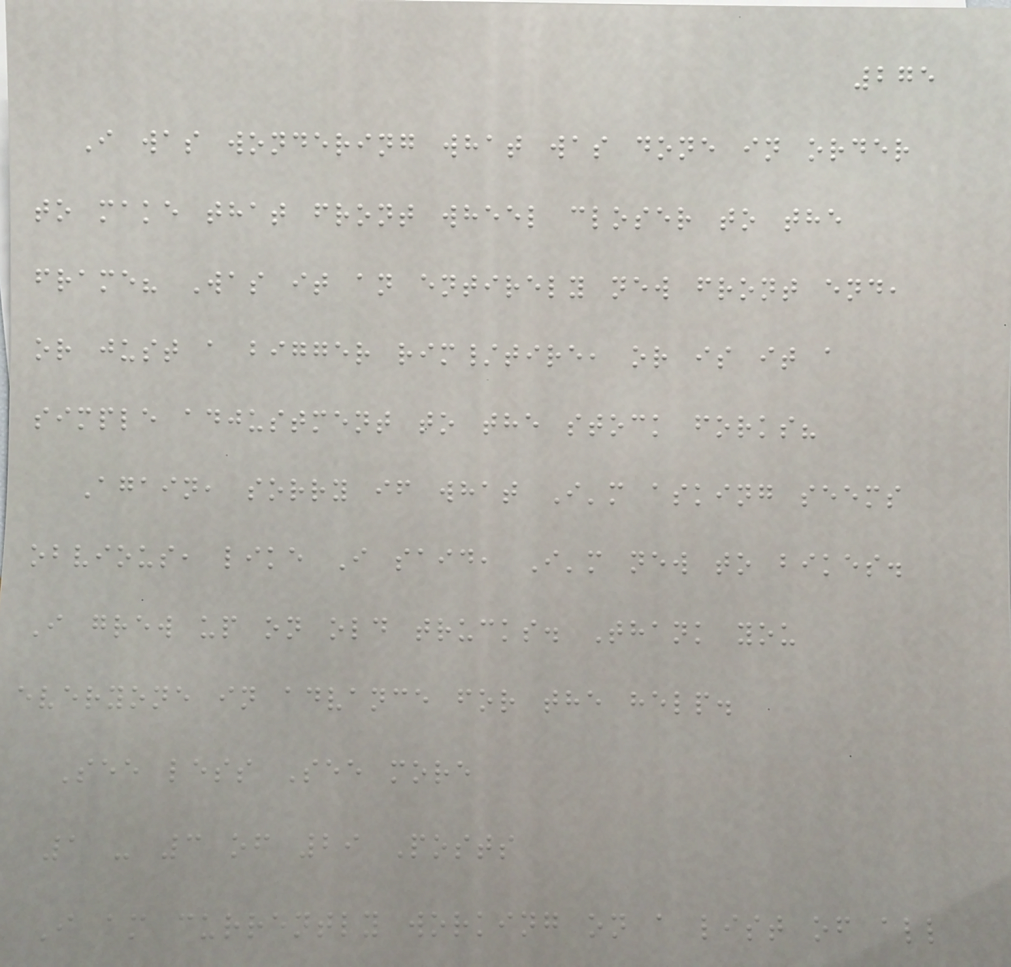275
I was wondering what was done in order
to make that front wheel closer to the
frame? Was it an entirely new front end,
or just a bigger rim/tire, or is it a
simple adjustment to the stock forks?
Again, sorry if what I'm asking seems
obvious, like I said, I'm new to bikes.
I grew up on old trucks. Thank you
everyone in advance for the help.
See less See more
1 - 3 of 29 Posts
I am currently working on a list of all
